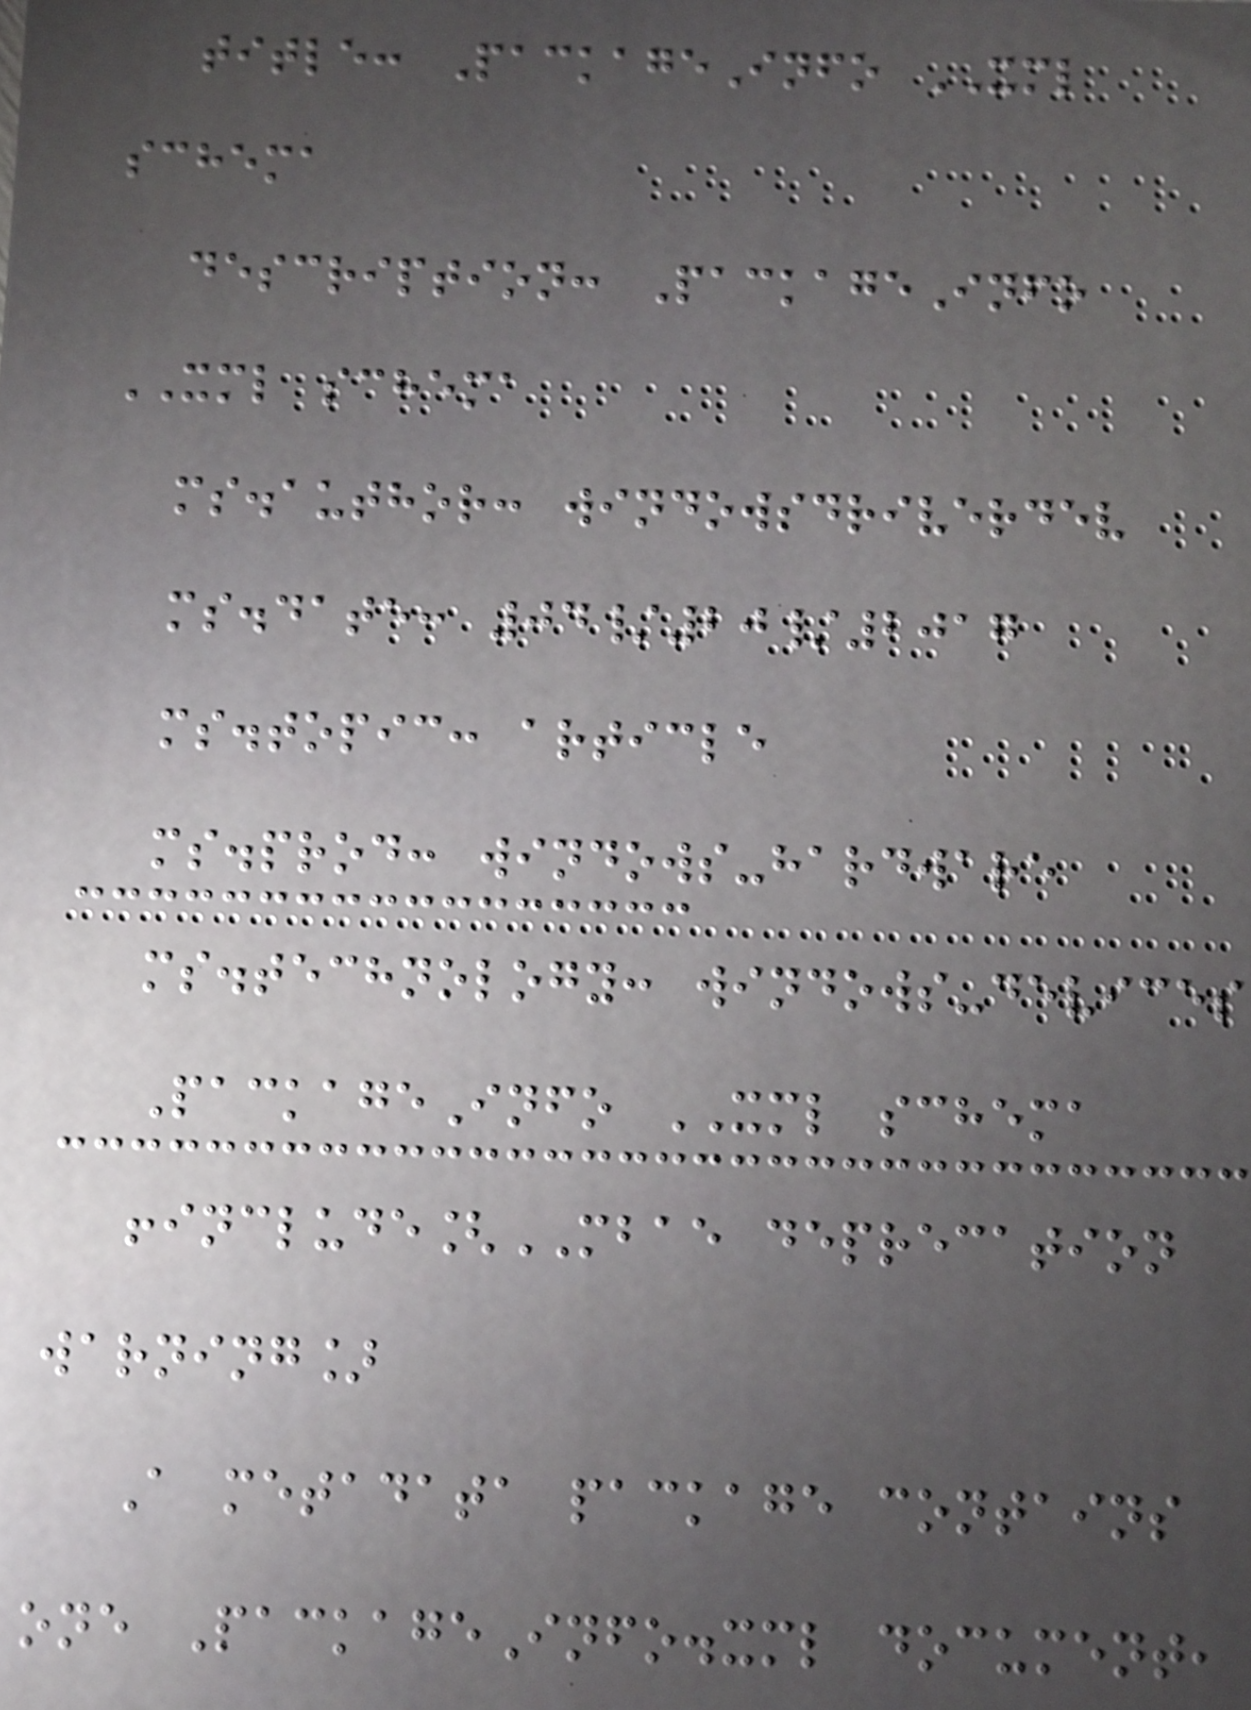title: PackageInfo XML
schema
description: PackageInfo
XML schema
ms.author: windowsdriverdev
ms.date: 04/20/2017
ms.topic: article
ms.prod: windows-hardware
ms.technology: windows-devices
PackageInfo XML schema
!include[MBAE deprecation
warning]
A metadata package contains
one PackageInfo.xml document,
